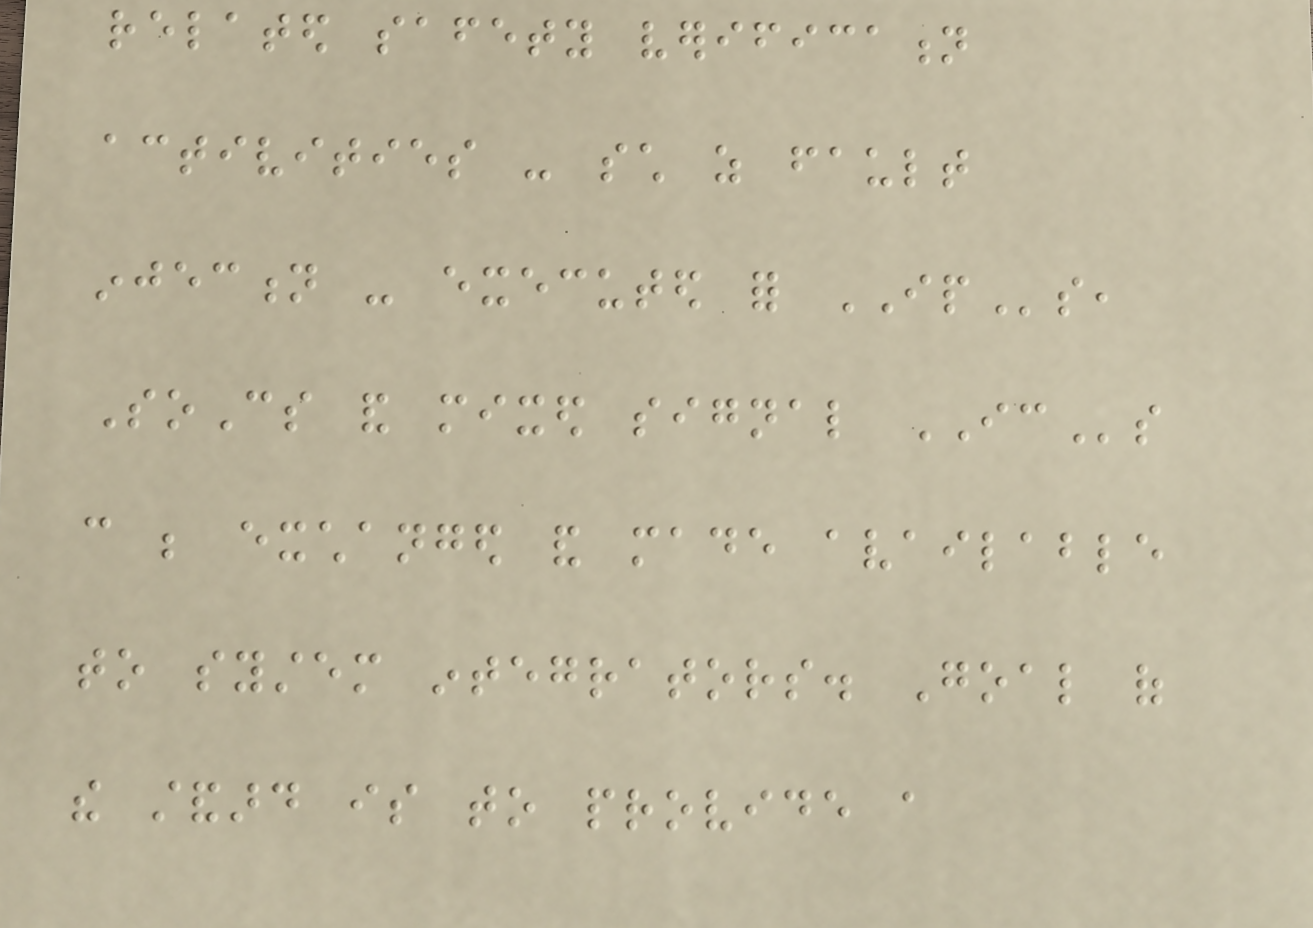related safety verification
activities - such as fault
injection - executed for IPs,
SoCs and mixed signal ICs
can be exchanged and made available
to system integrators. Goal of
the standard is to provide a
